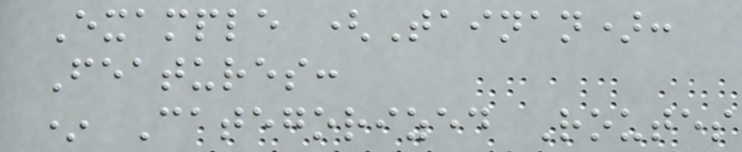Example (Tainan):
Features:
* Categorized Routes
